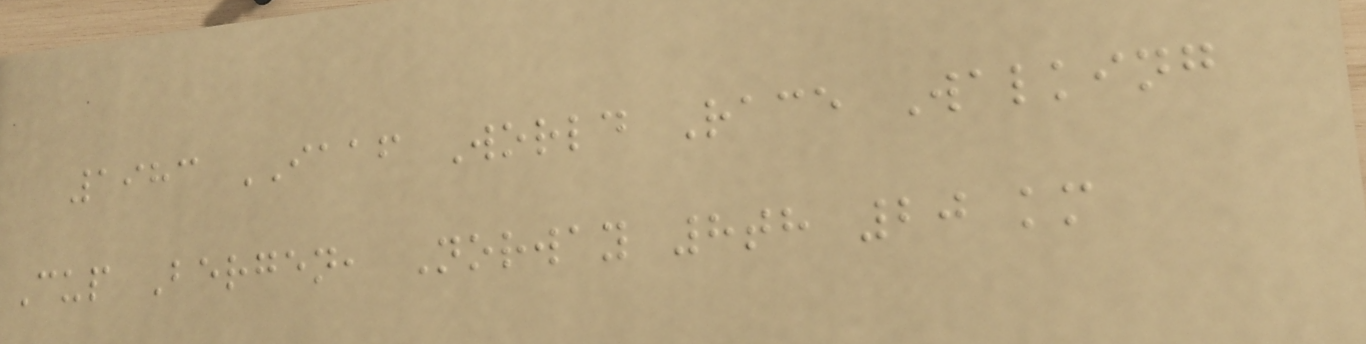1983 IAAF World Race Walking
Cup Bergen, Norway 8th 20 km
